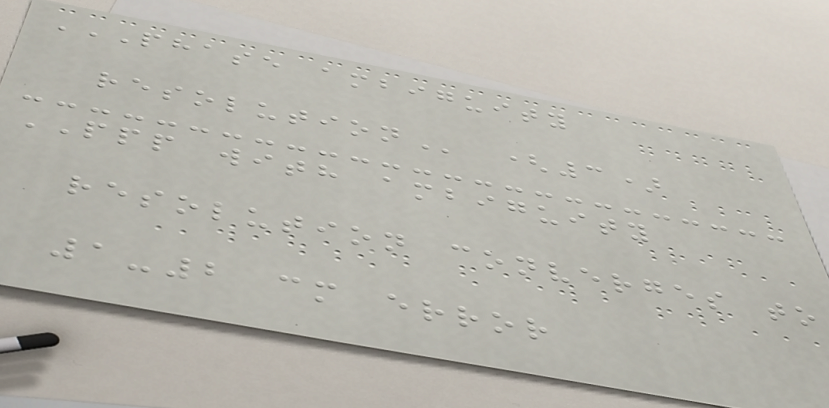PHASE AMBIGUITY
RESOLUTION (3)
PPP with ambiguity
resolution converges to
1-2 cm error
